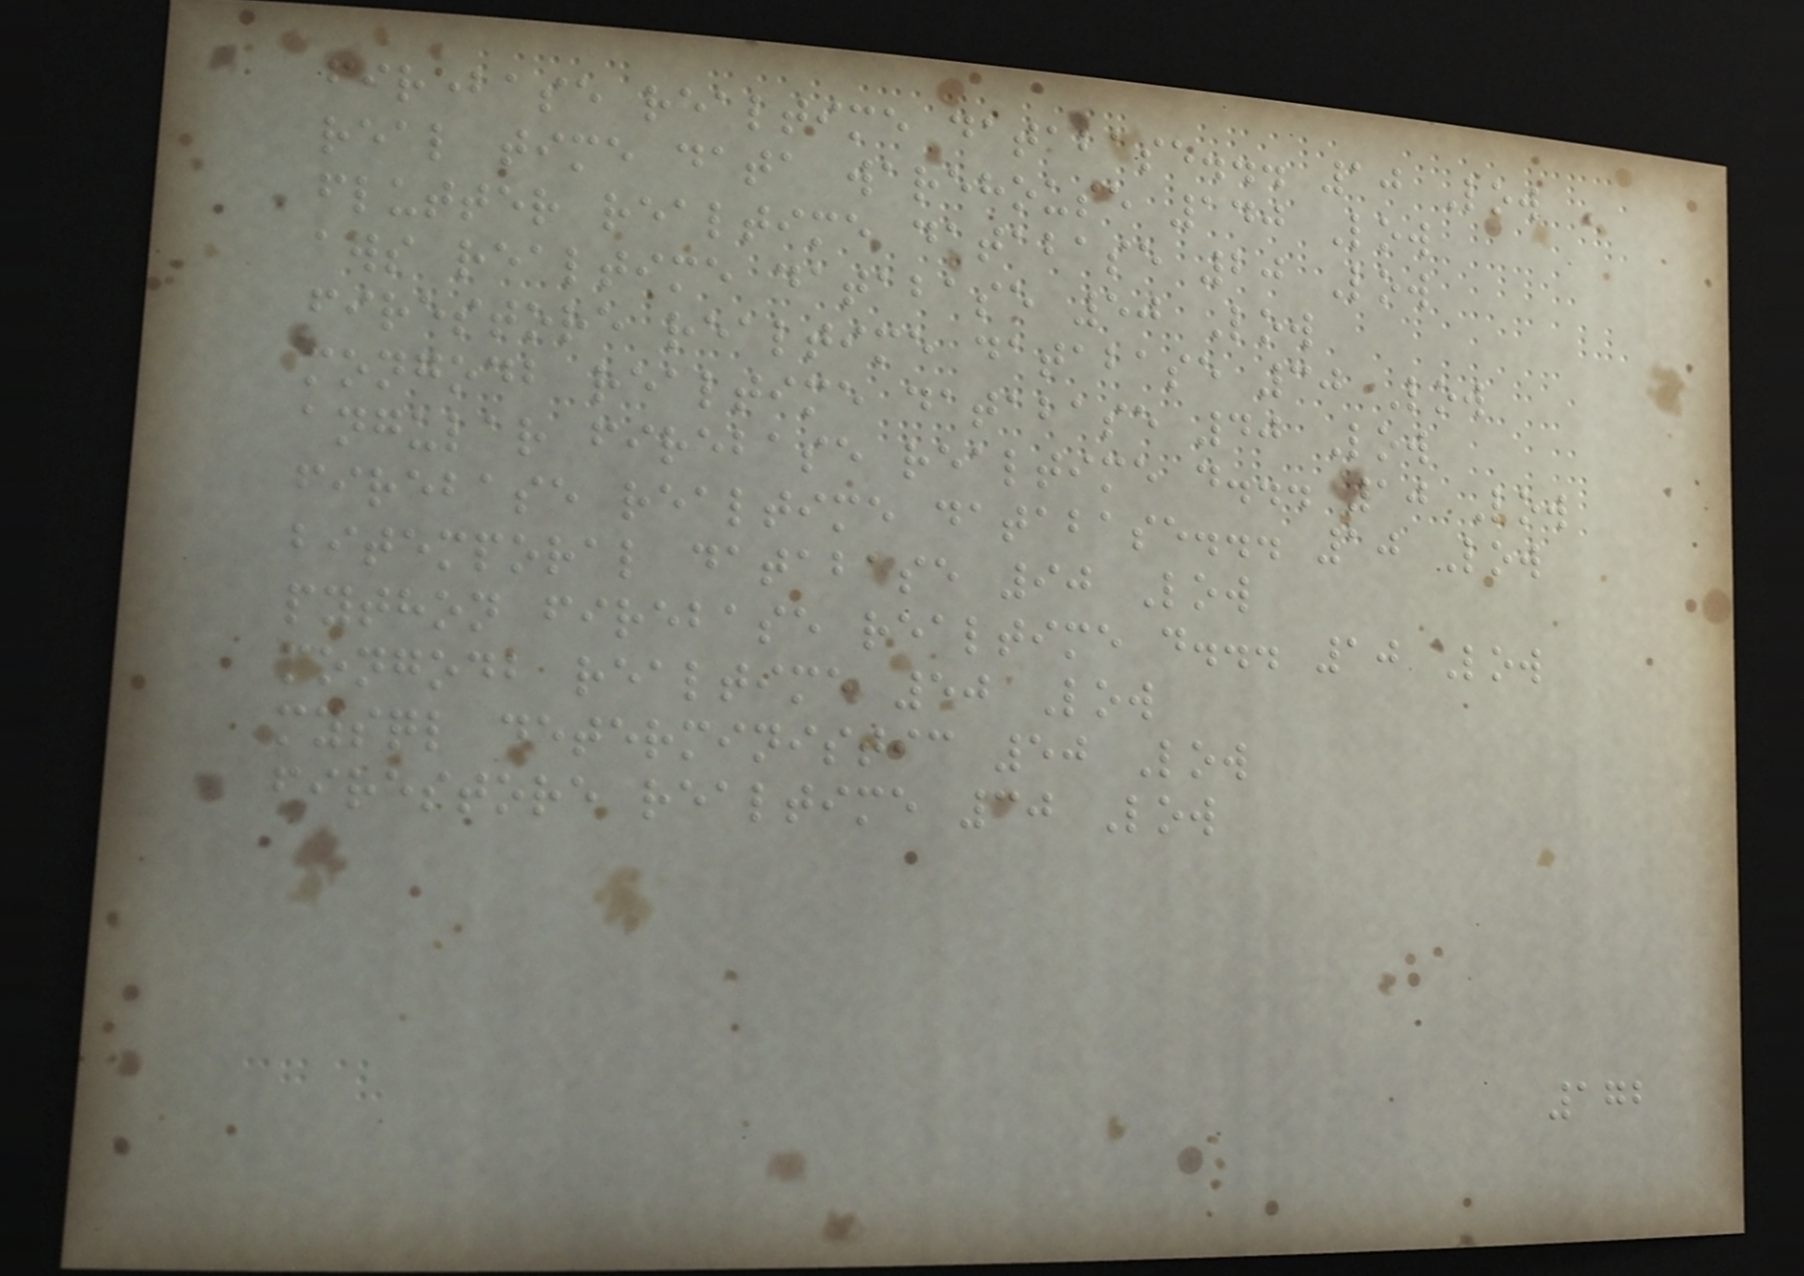firebase realtime database... 10 Low
real time data warehouse 140 Low
flutter realtime database 20 Low
aws realtime database 50 Low
firestore realtime database 30 Low
mongodb realtime database 40 Low
angular firebase realtime d... 10 Low
firebase realtime database... 10 Low
bitemporal database 90 Low
python firebase realtime d... 10 Low
mongodb realtime 50 Low
mysql deterministic 50 Low
firestore realtime 30 Low
172
